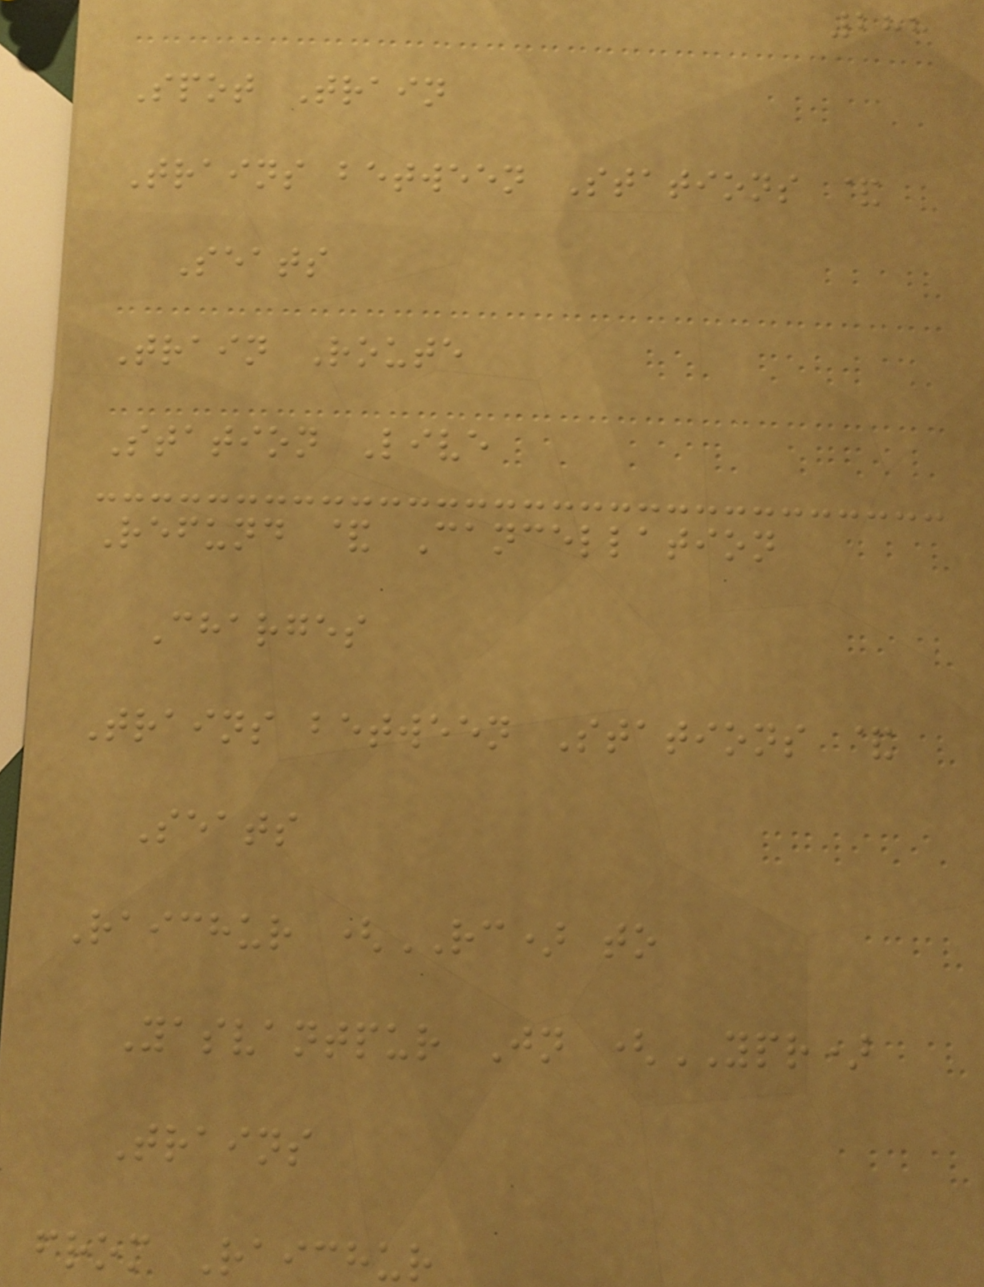288
Spot Train
Trains between Stations &
Seats
Train Route
Station Live
Refund & Cancellation
Charges
Trains between Stations &
Seats
Raichur (RC) to
Yasvantpur Jn (YPR)
Trains
from Raichur
